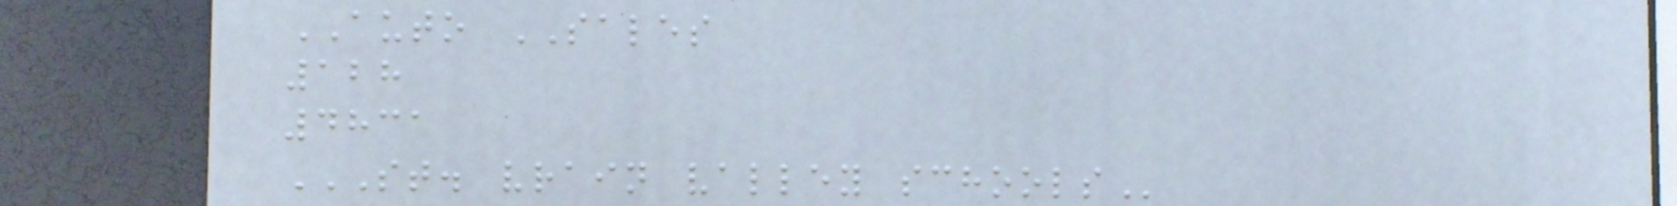AUTO SALES
128
4831
ST. VRAIN VALLEY SCHOOLS
